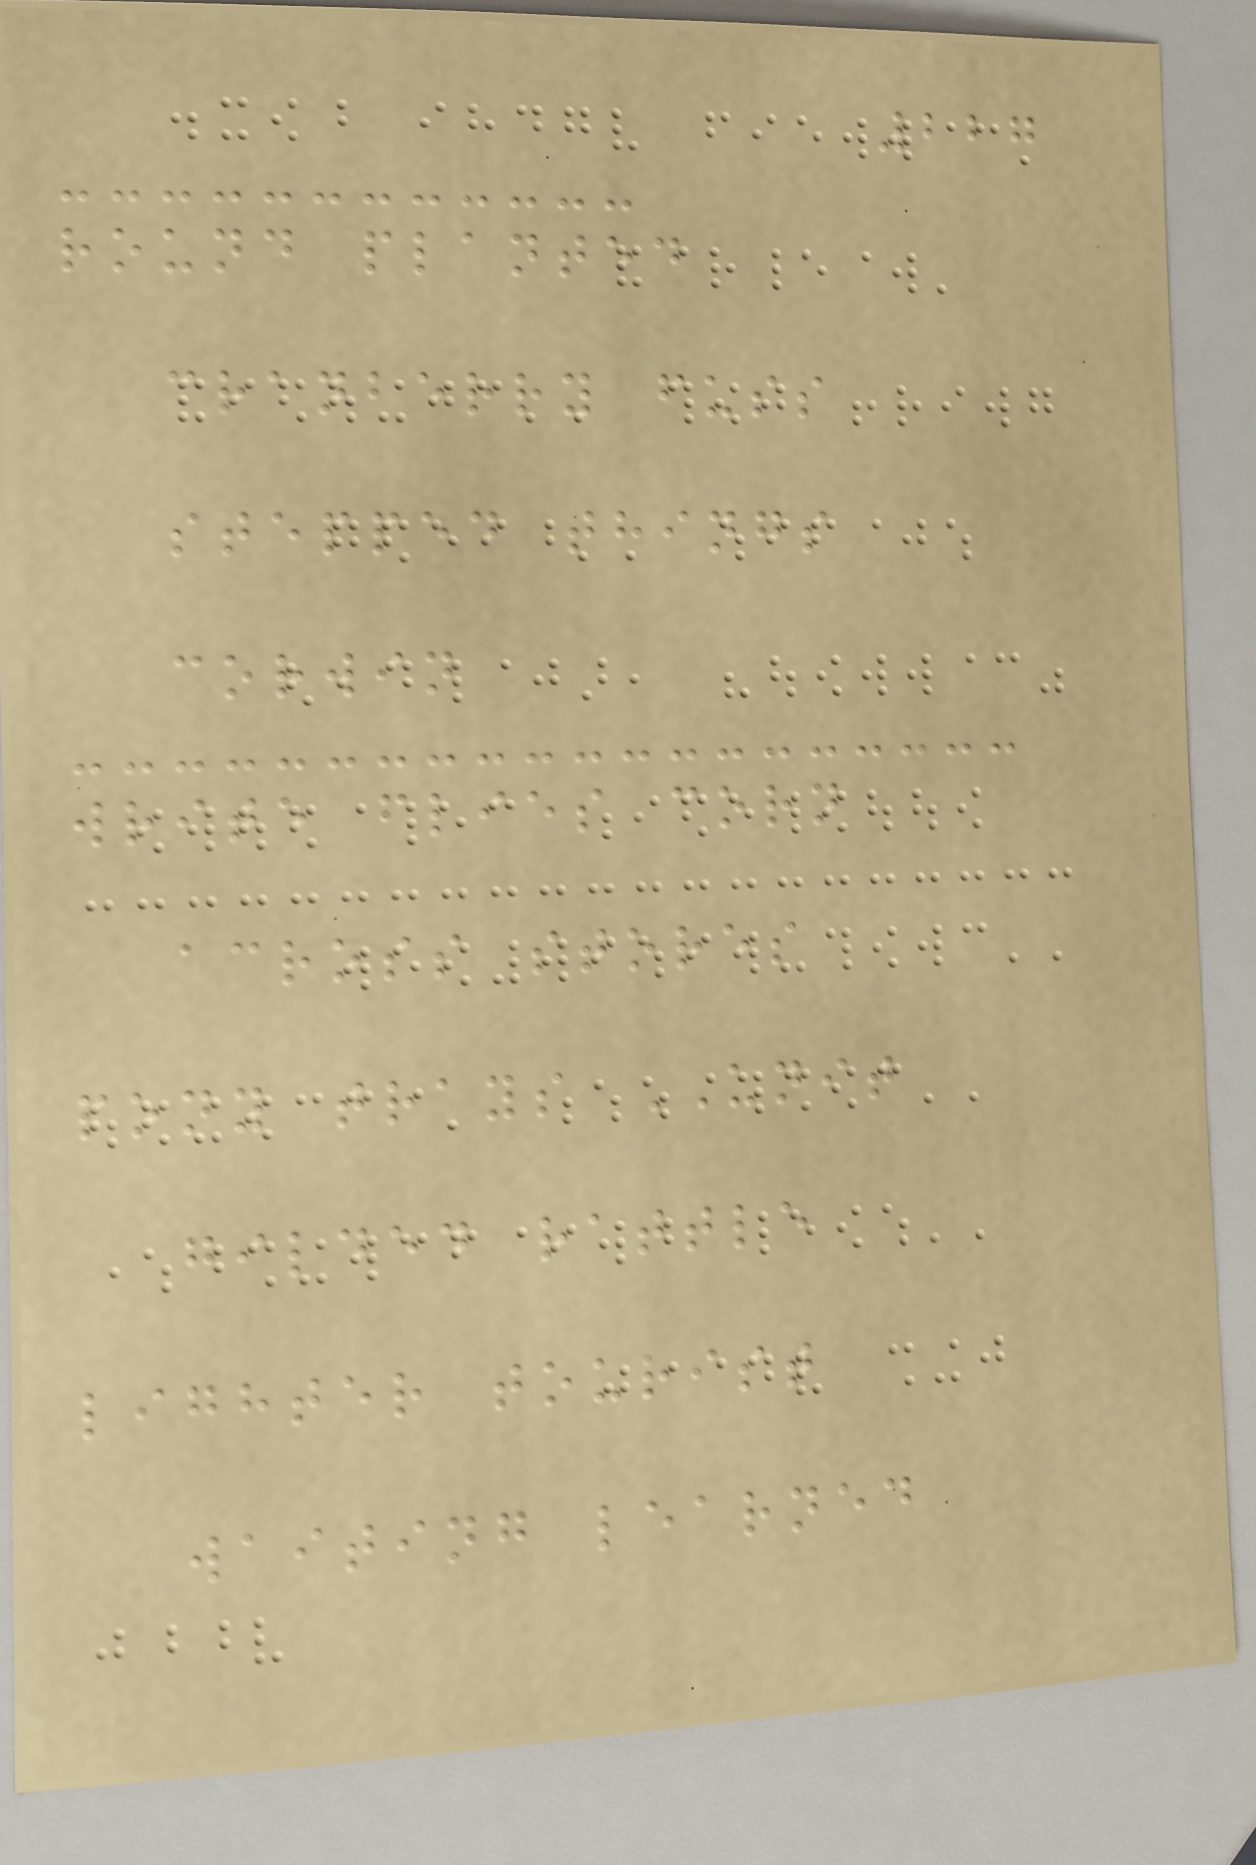227
round planted
cranberry fuss
stepped things
corwin
write flies corn
across stores
pony trays UNIT
gilded rattle
lighter tourist
waiting learned
